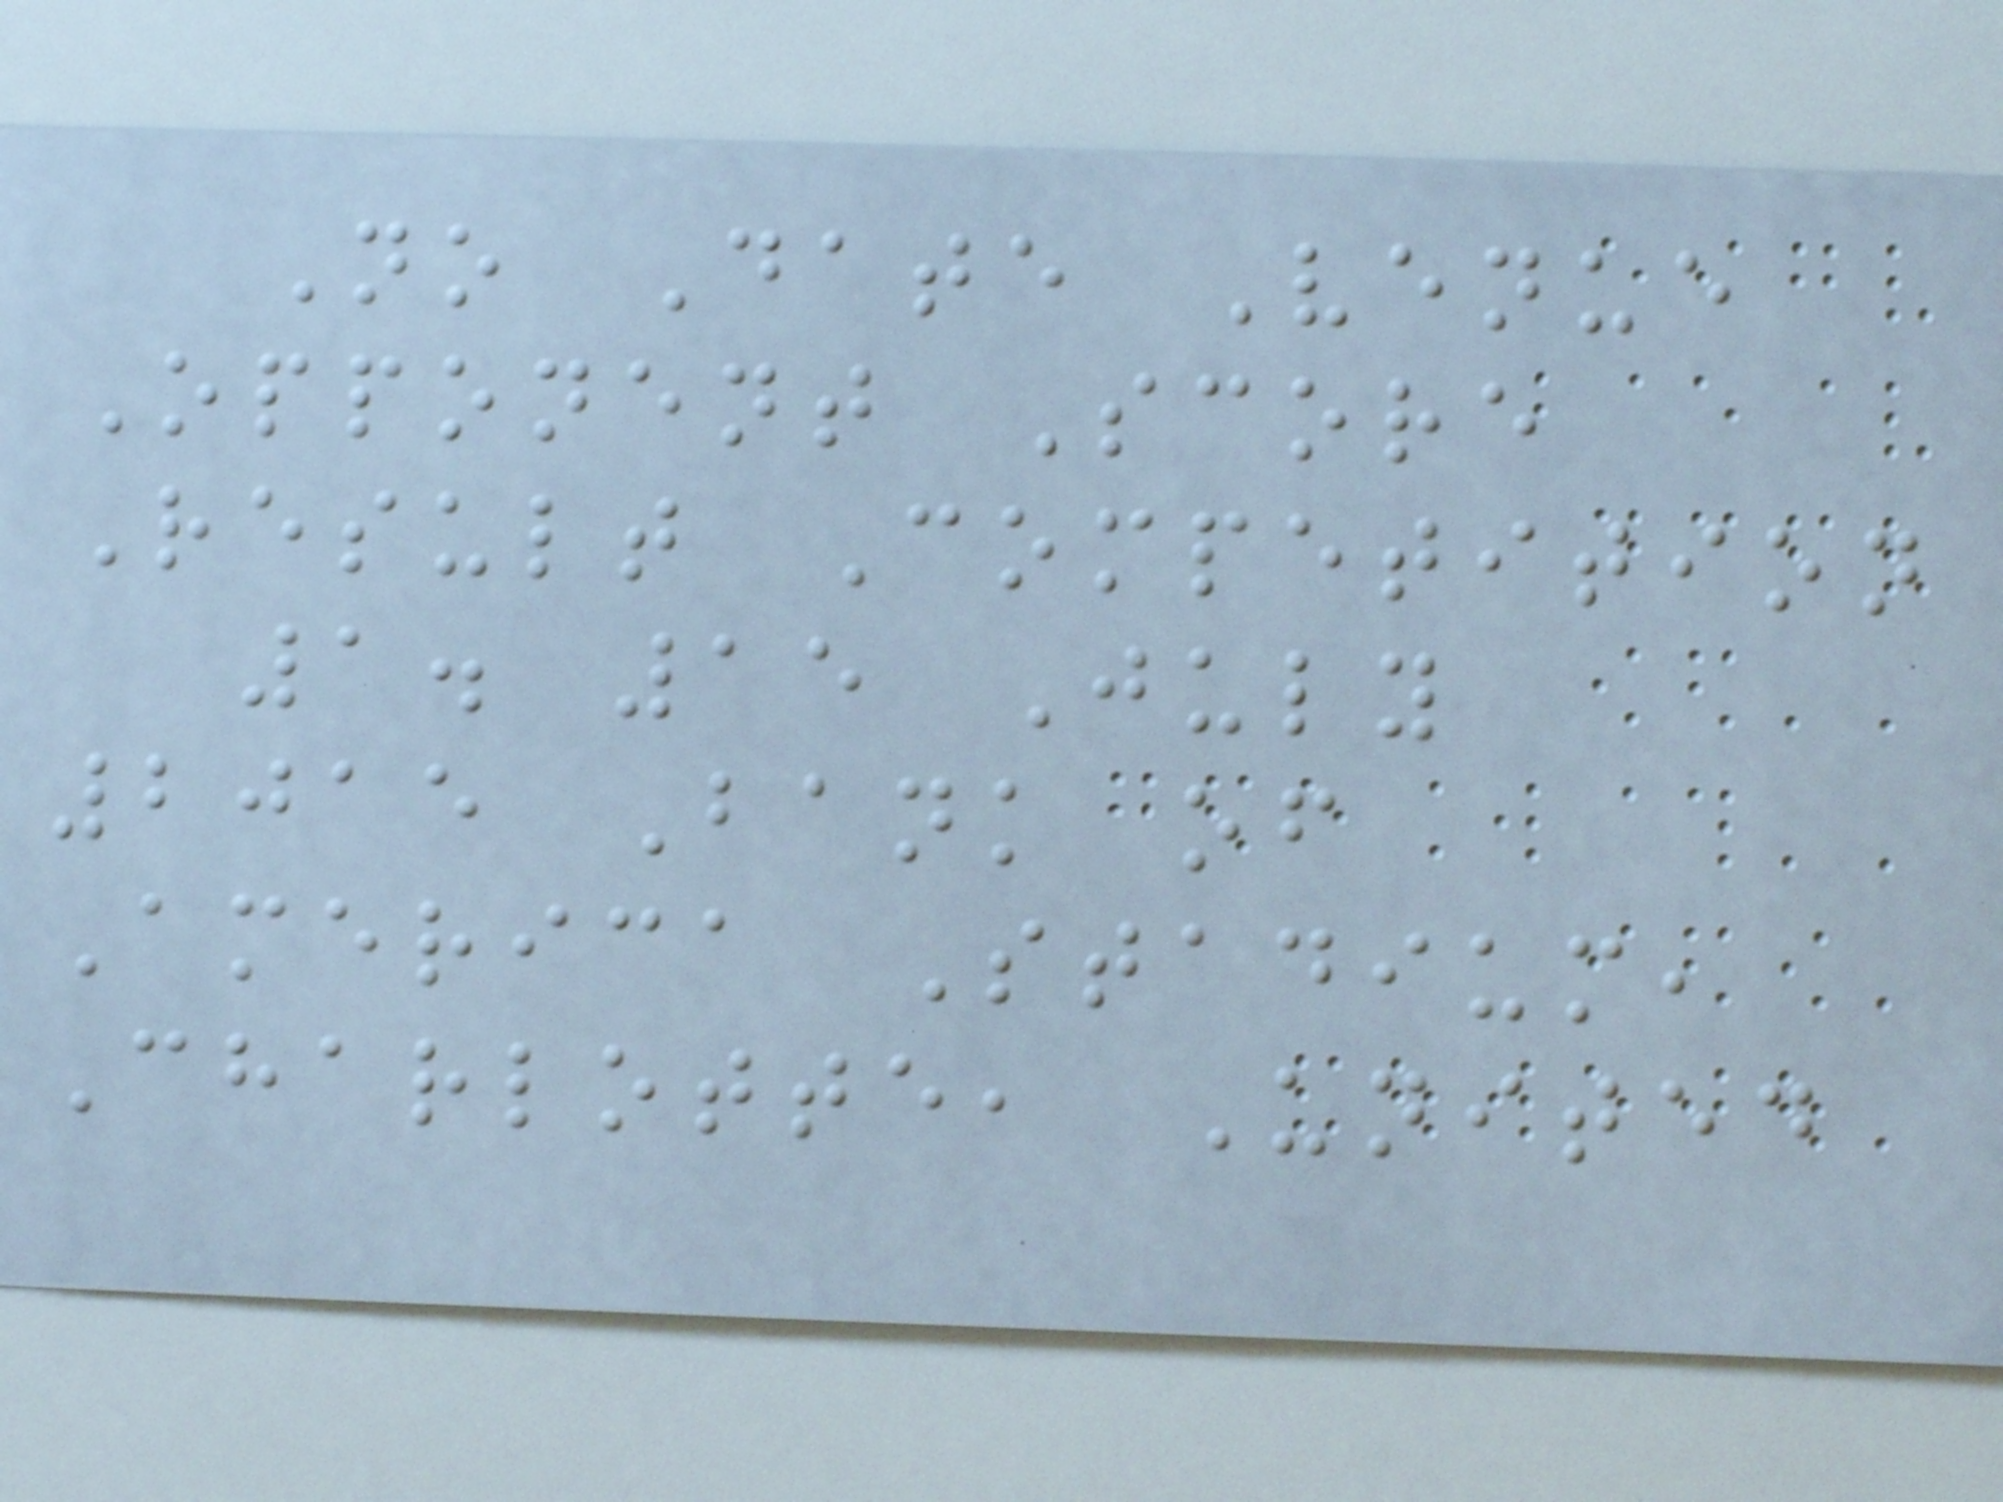No Date Venue
Opponent Score
Result Competition
1. 15 July
2015 Bank of
America Stadium,
Charlotte, United
